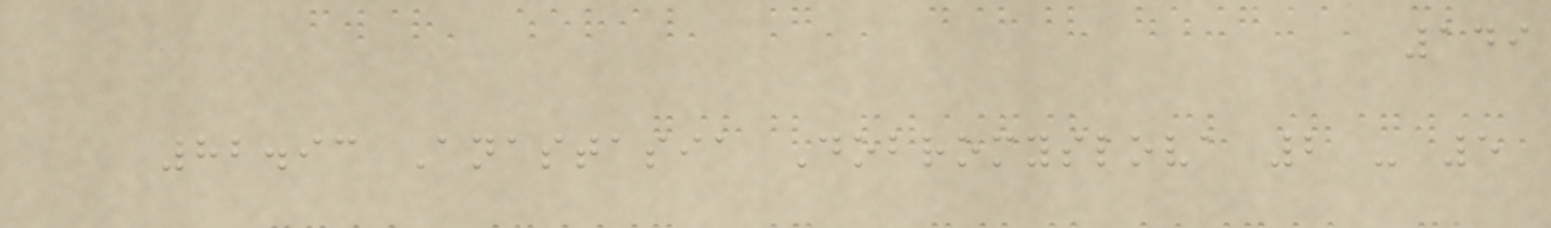149
82.93 Anastasia Dobromyslova 2 - 5
